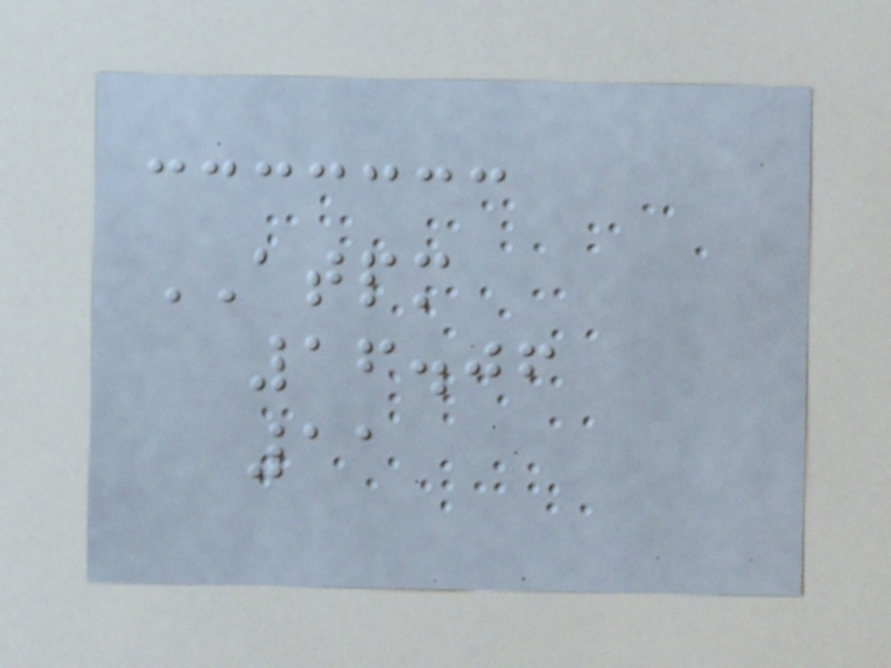ATPM
16.06
11
